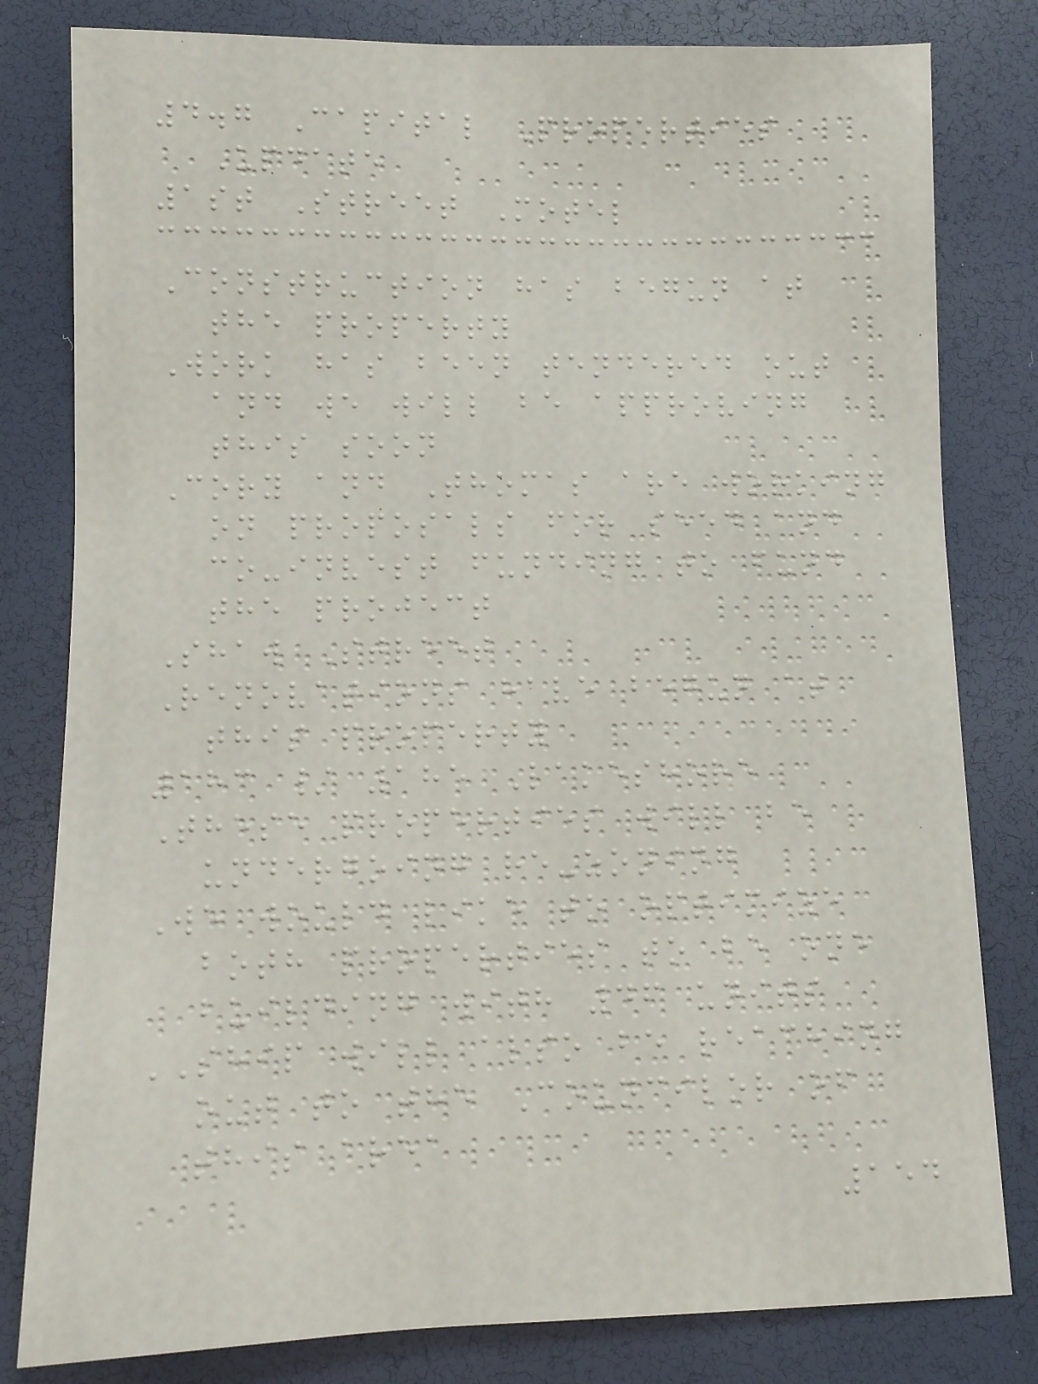4.7 Capital Properties
Update
1st Street Motel
Construction has begun at
the property
Work has been tendered out
and we will be approving
this soon
Cory and Thomas are working
on proposals for seed and
co-invest funding to fund
the project
Shaw Street
Renovations have begun at
this property
183 / 185 Lakeshore
These properties will be
undergoing re-zoning
We would like to optimize
both properties to be one
building with 46 units
SHIP will also be reaching
out to the Councilor of
this area
154
